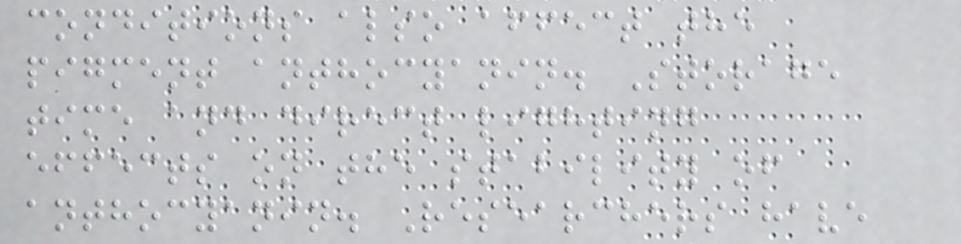conditions also affect the
pigment anthocyanin. Storage
time and direct lighting
effects on the stability of
anthocyanin. Researchers have
